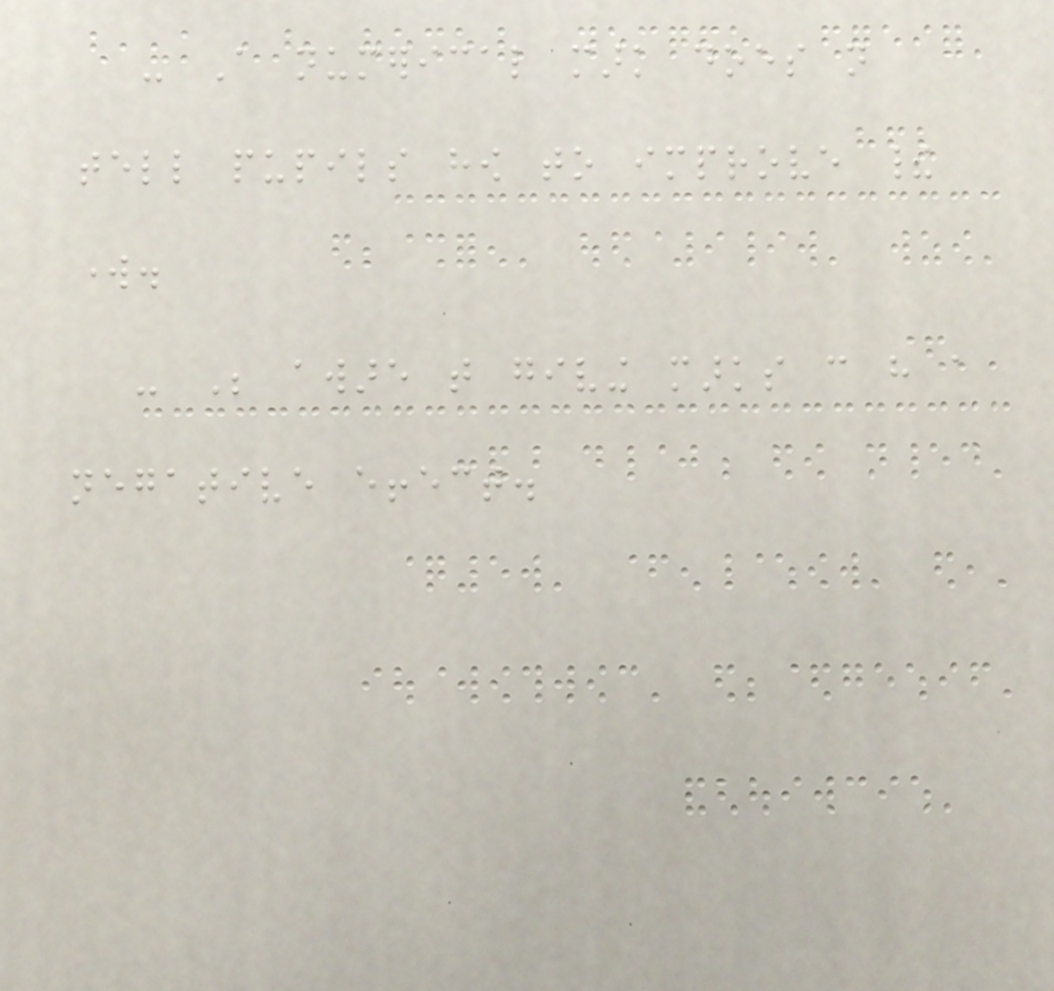- A numerical mark does not
tell pupils how to improve their
work.
- Be aware that giving marks can have a
negative effect.
